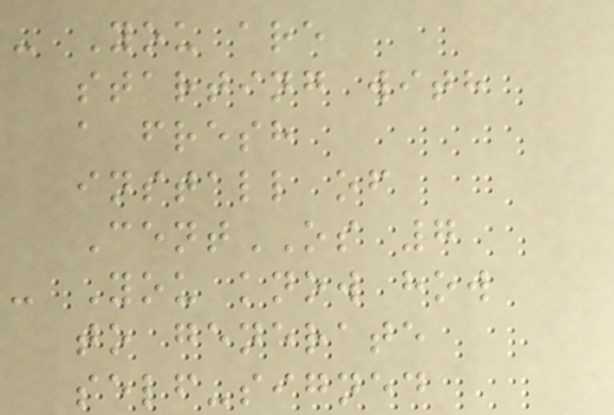- You are
starting with
a fresh
install of
CentOS 7
- You know how
to generate
self-signed
